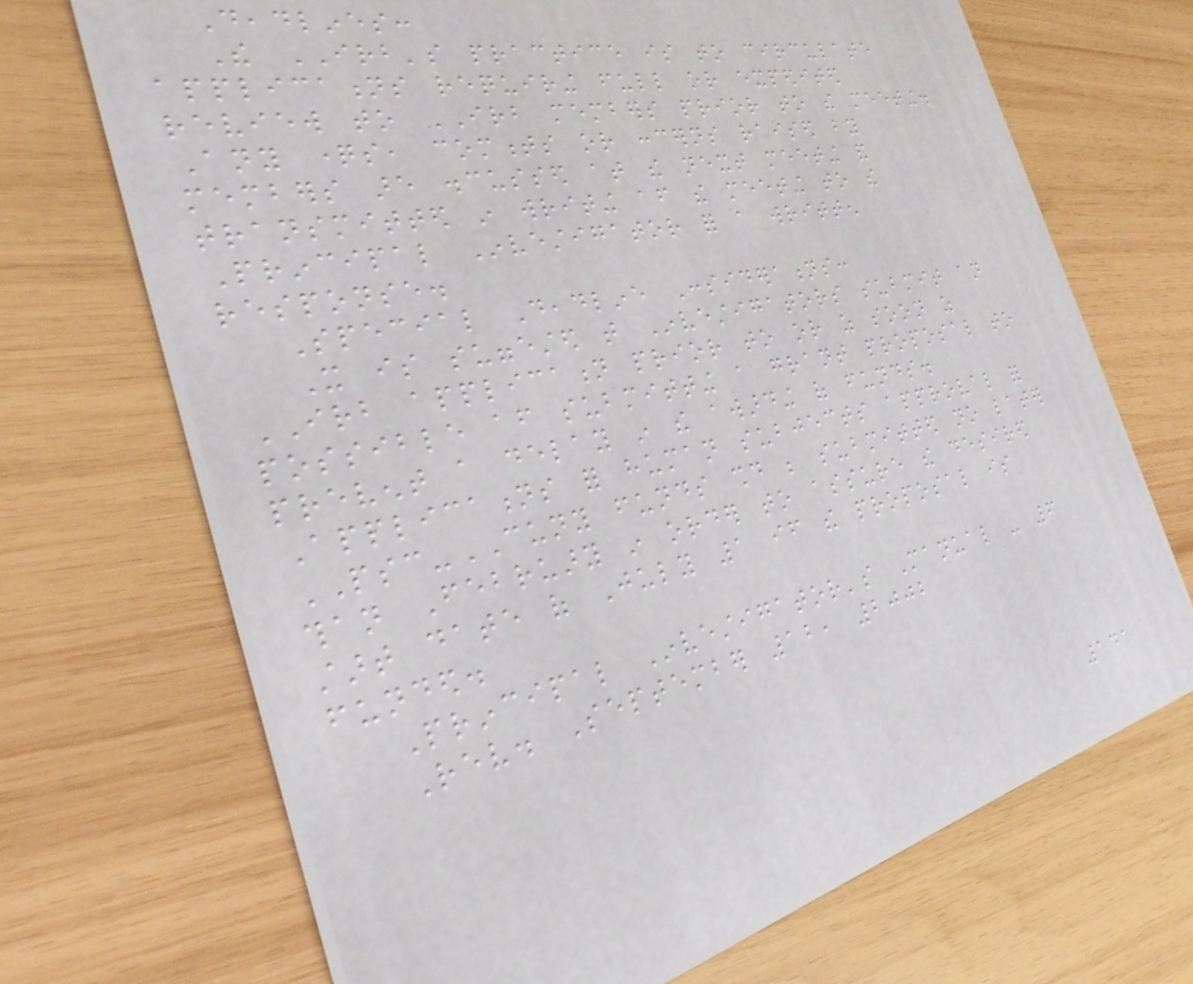Deadlines:
The IRB's practice is to circulate
applications requiring full or expedited
review to IRB members prior to the meeting.
Any questions, comments or concerns raised by
members are discussed at the next meeting and
transmitted in writing after the meeting to the
Principal Investigator for a written
response.
Special Deadline Considerations:
It is suggested that Investigators submit an
IRB application prior to or as soon as
possible after submitting a grant proposal to
prevent a delay in the awarding of funds.
Applications for human subjects approval for
PSC-CUNY funds should be submitted no later
than February in order to assure the desired
start date of July 1 if the proposal is
funded.
Principal Investigator's Manual - 6
Rev. September 12, 2002
141
